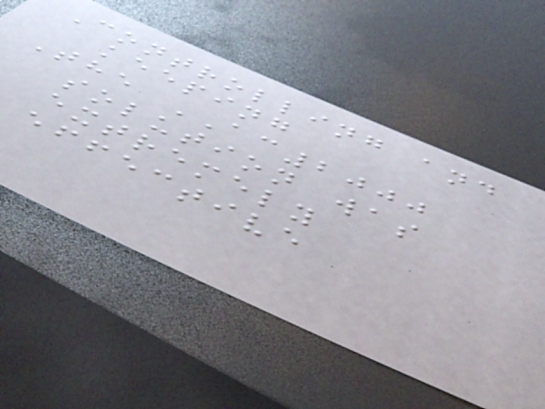Controlling and
keeping
The AC2000
solution was
extremely
effective
